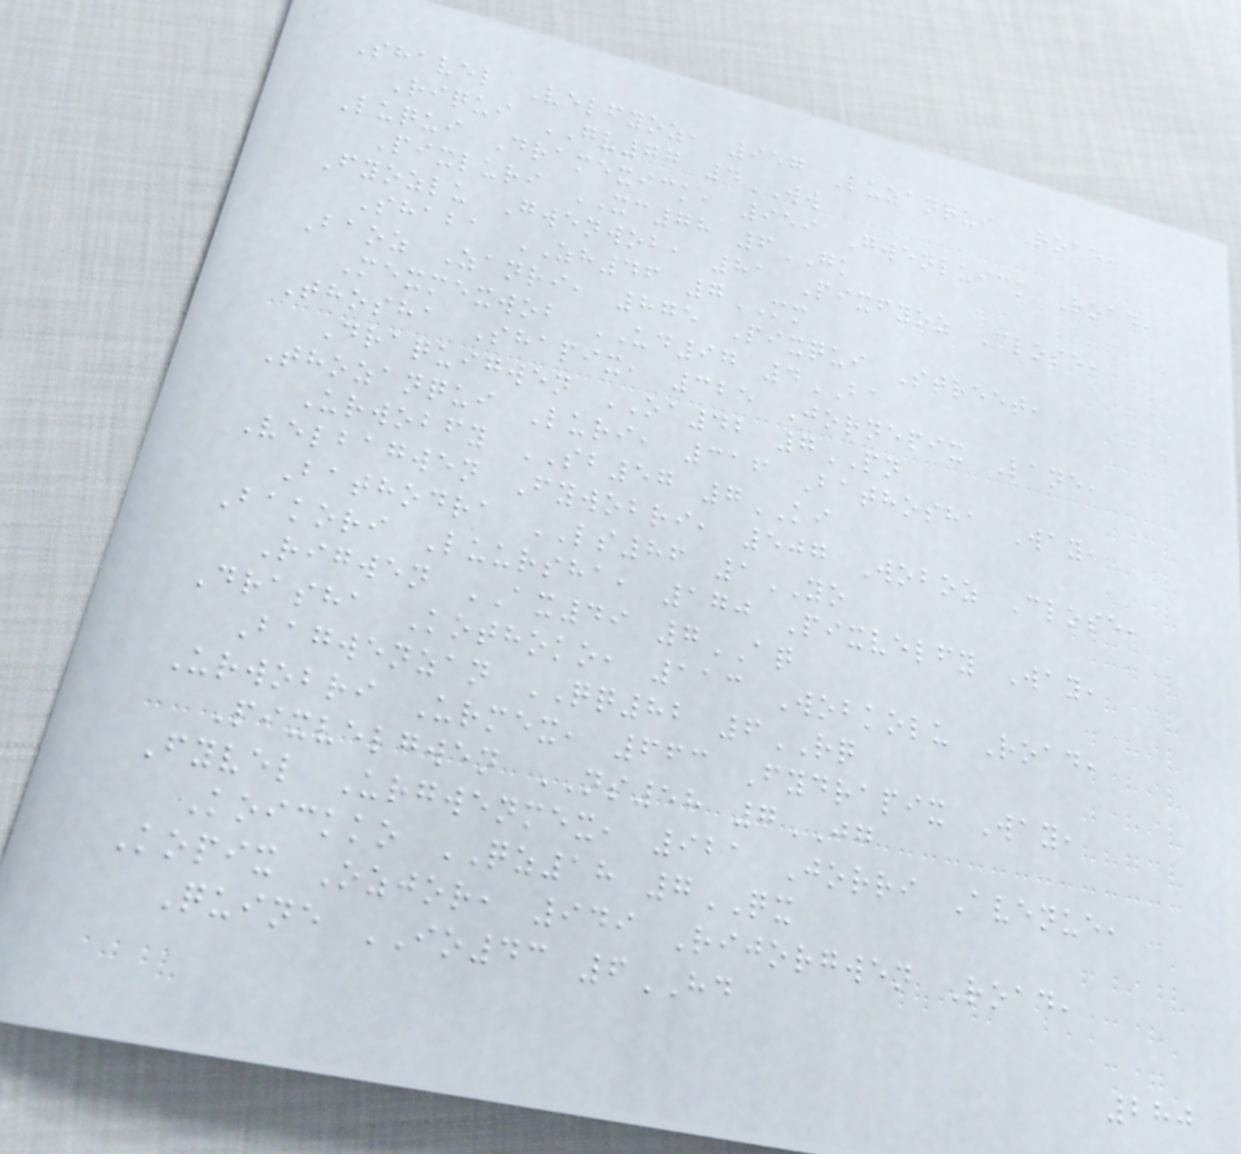Shavel Velfyoz, 957 Luzanqui Road,
Riqui GV77 4WW
Luqui Dramexick, 959 Gwenluick Road,
Pixluri XC78 6GK
Fyozlu Gwenwob, 81 Pixfyoz Close,
Shaba ZH46 7MM
Baoz Zanri, 875 Pixqui Street,
Mexmexwob UD97 4BA
Thosha Shapix, 325 Jornepix Lane,
Draquigwen OA42 7PN
Thozanqui Luri, 316 Bathosha Way,
Urwobfy SB57 7KI
Velbagwen Fywobri, 507 Woboz Close,
Bathodra LS86 1YO
Bakori Luursha, 170 Pixvelfy Way,
Rigwen AX49 7AQ
Drasha Kothoko, 113 Wobkolu Road,
Bagwenzan QQ82 6RQ
Urwobri Urmex, 663 Fydrapix Way,
Pixvelgwen NS58 7JG
Fyvel Urgwenmex, 921 Jorri Avenue,
Koickko QZ18 7QX
Kopix Ozjor, 949 Rijorgwen Road,
Quine IO43 6HD
280
